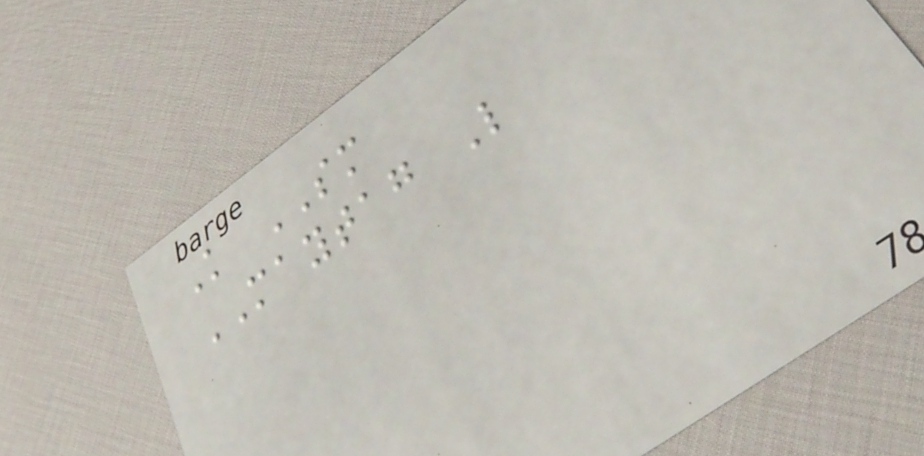K SM
MAYTAG L
